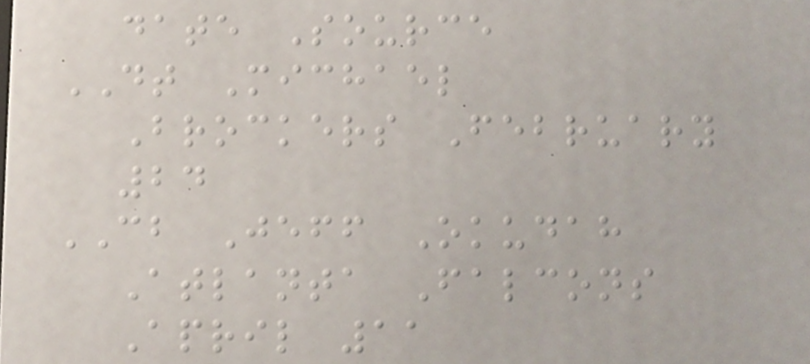date Source
DT Michael
Brockers February
24
CB Jeff Okudah
Atlanta Falcons
April 11
